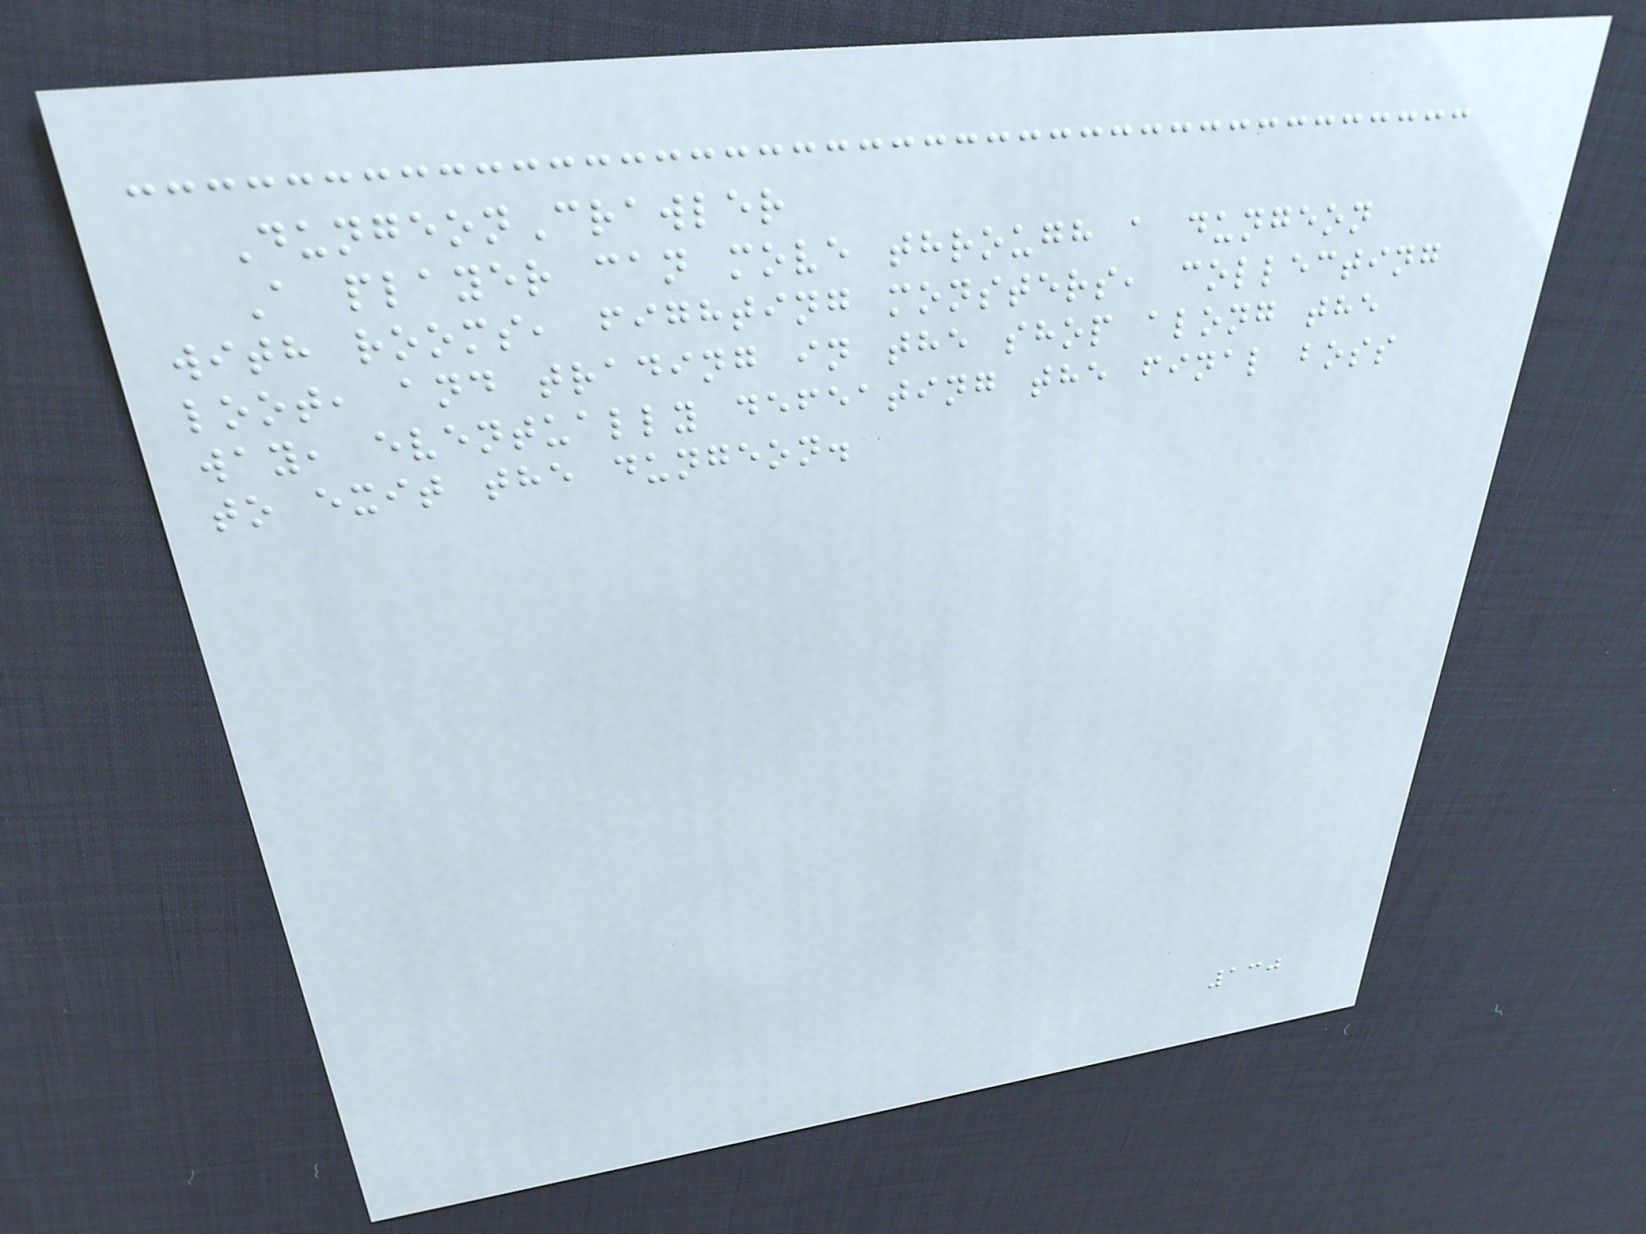DungeonCrawler
A player can move through a dungeon
with rooms, fighting monsters, collecting
loot, and trading in the shop along the
way, eventually defeating the final boss
to exit the dungeon.
130
